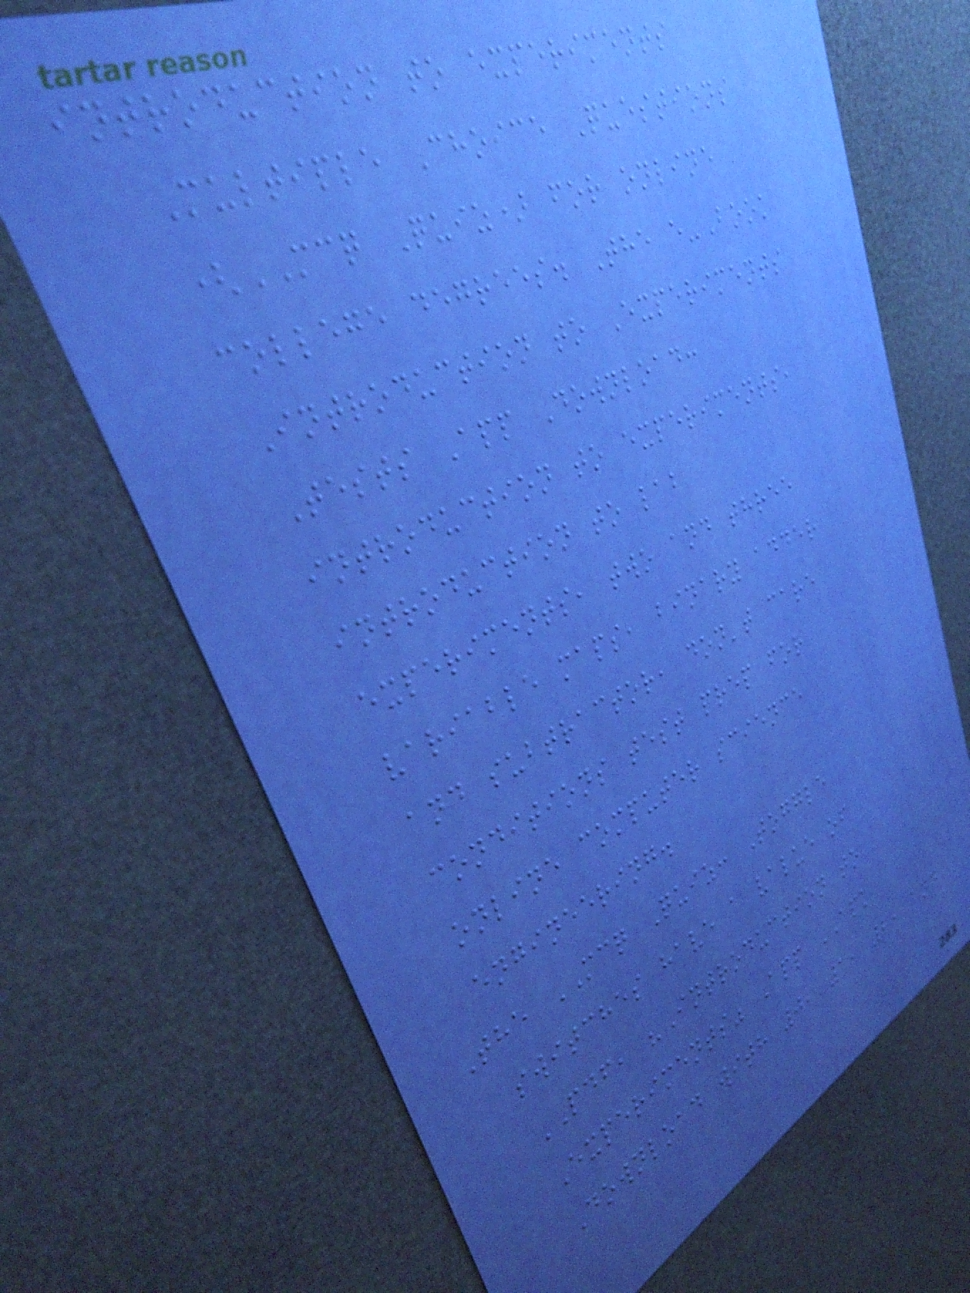introduction to experiments
Multiple Choice Questions
(MCQ Quiz) for online
college degrees. The e-Book
Introduction to Experiments
Tests App Download:
introduction to experiments,
introduction to lab
experiments, two and three
variable maps, binary adder
and subtractor, don't care
conditions test prep for
online computer science
engineering.
The MCQ Quiz: Toggle
switches have a value of
PDF, "Introduction to
Experiments" App APK
Download with 0, 1, 2, and
